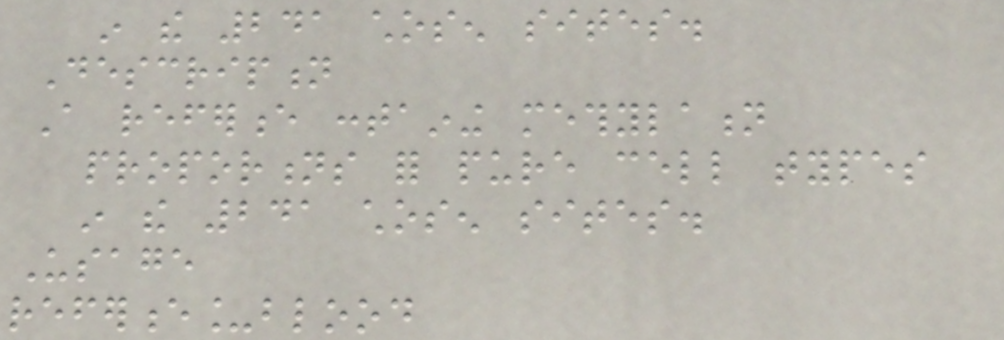in the 241 chosen sites.
Description
A reference containing methylation
proportions for pure cell types
in the 241 chosen sites.
Usage
reference_blood
